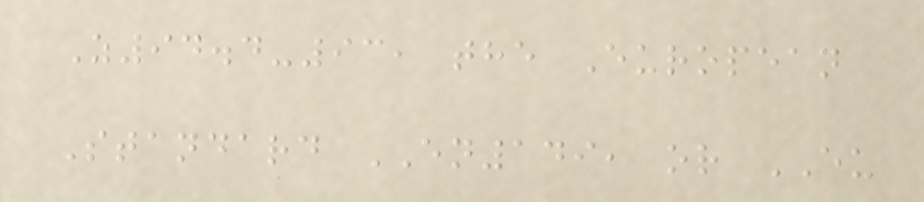Z94.4-93, the European
Standard EN149, or EU
